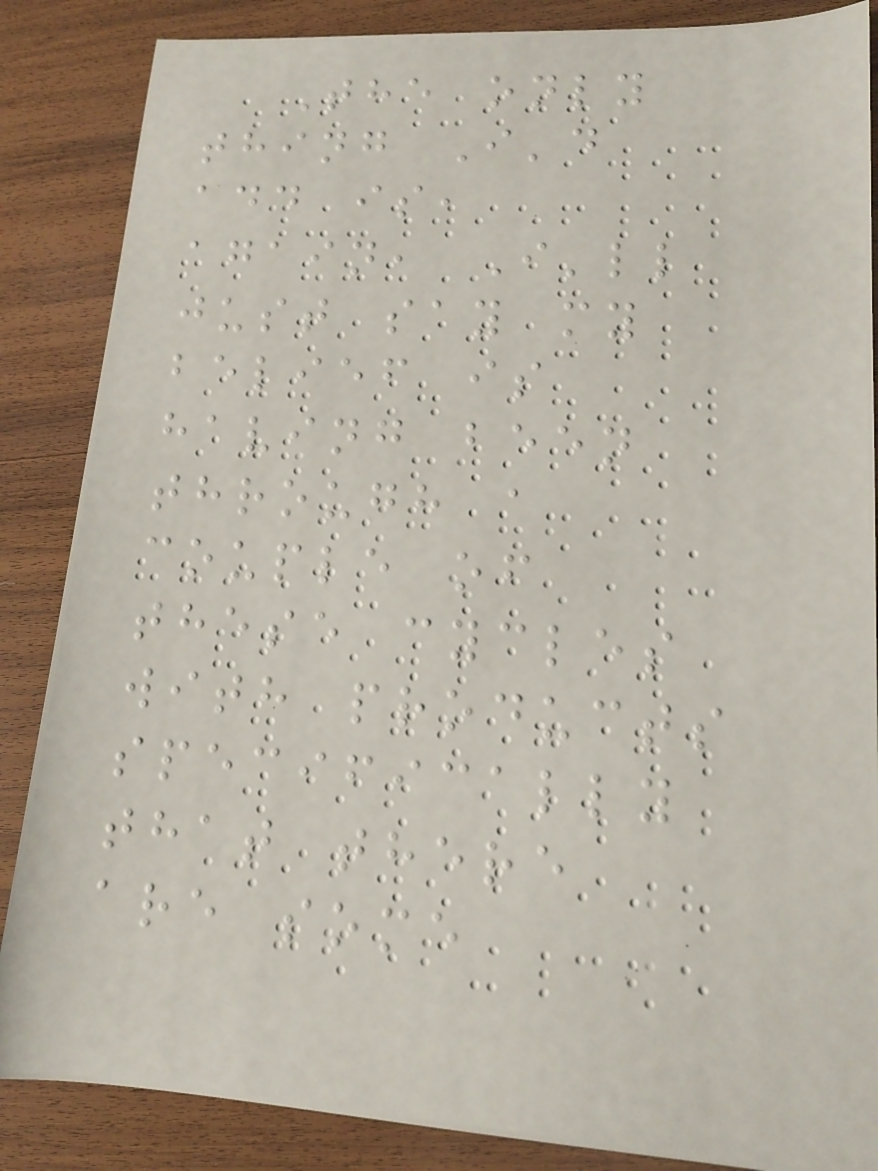The only
thing I'd
add is,
again, I'll
just say my
belief is
having been
through a
couple of
these cycles
with products
specifically
that there
are some
